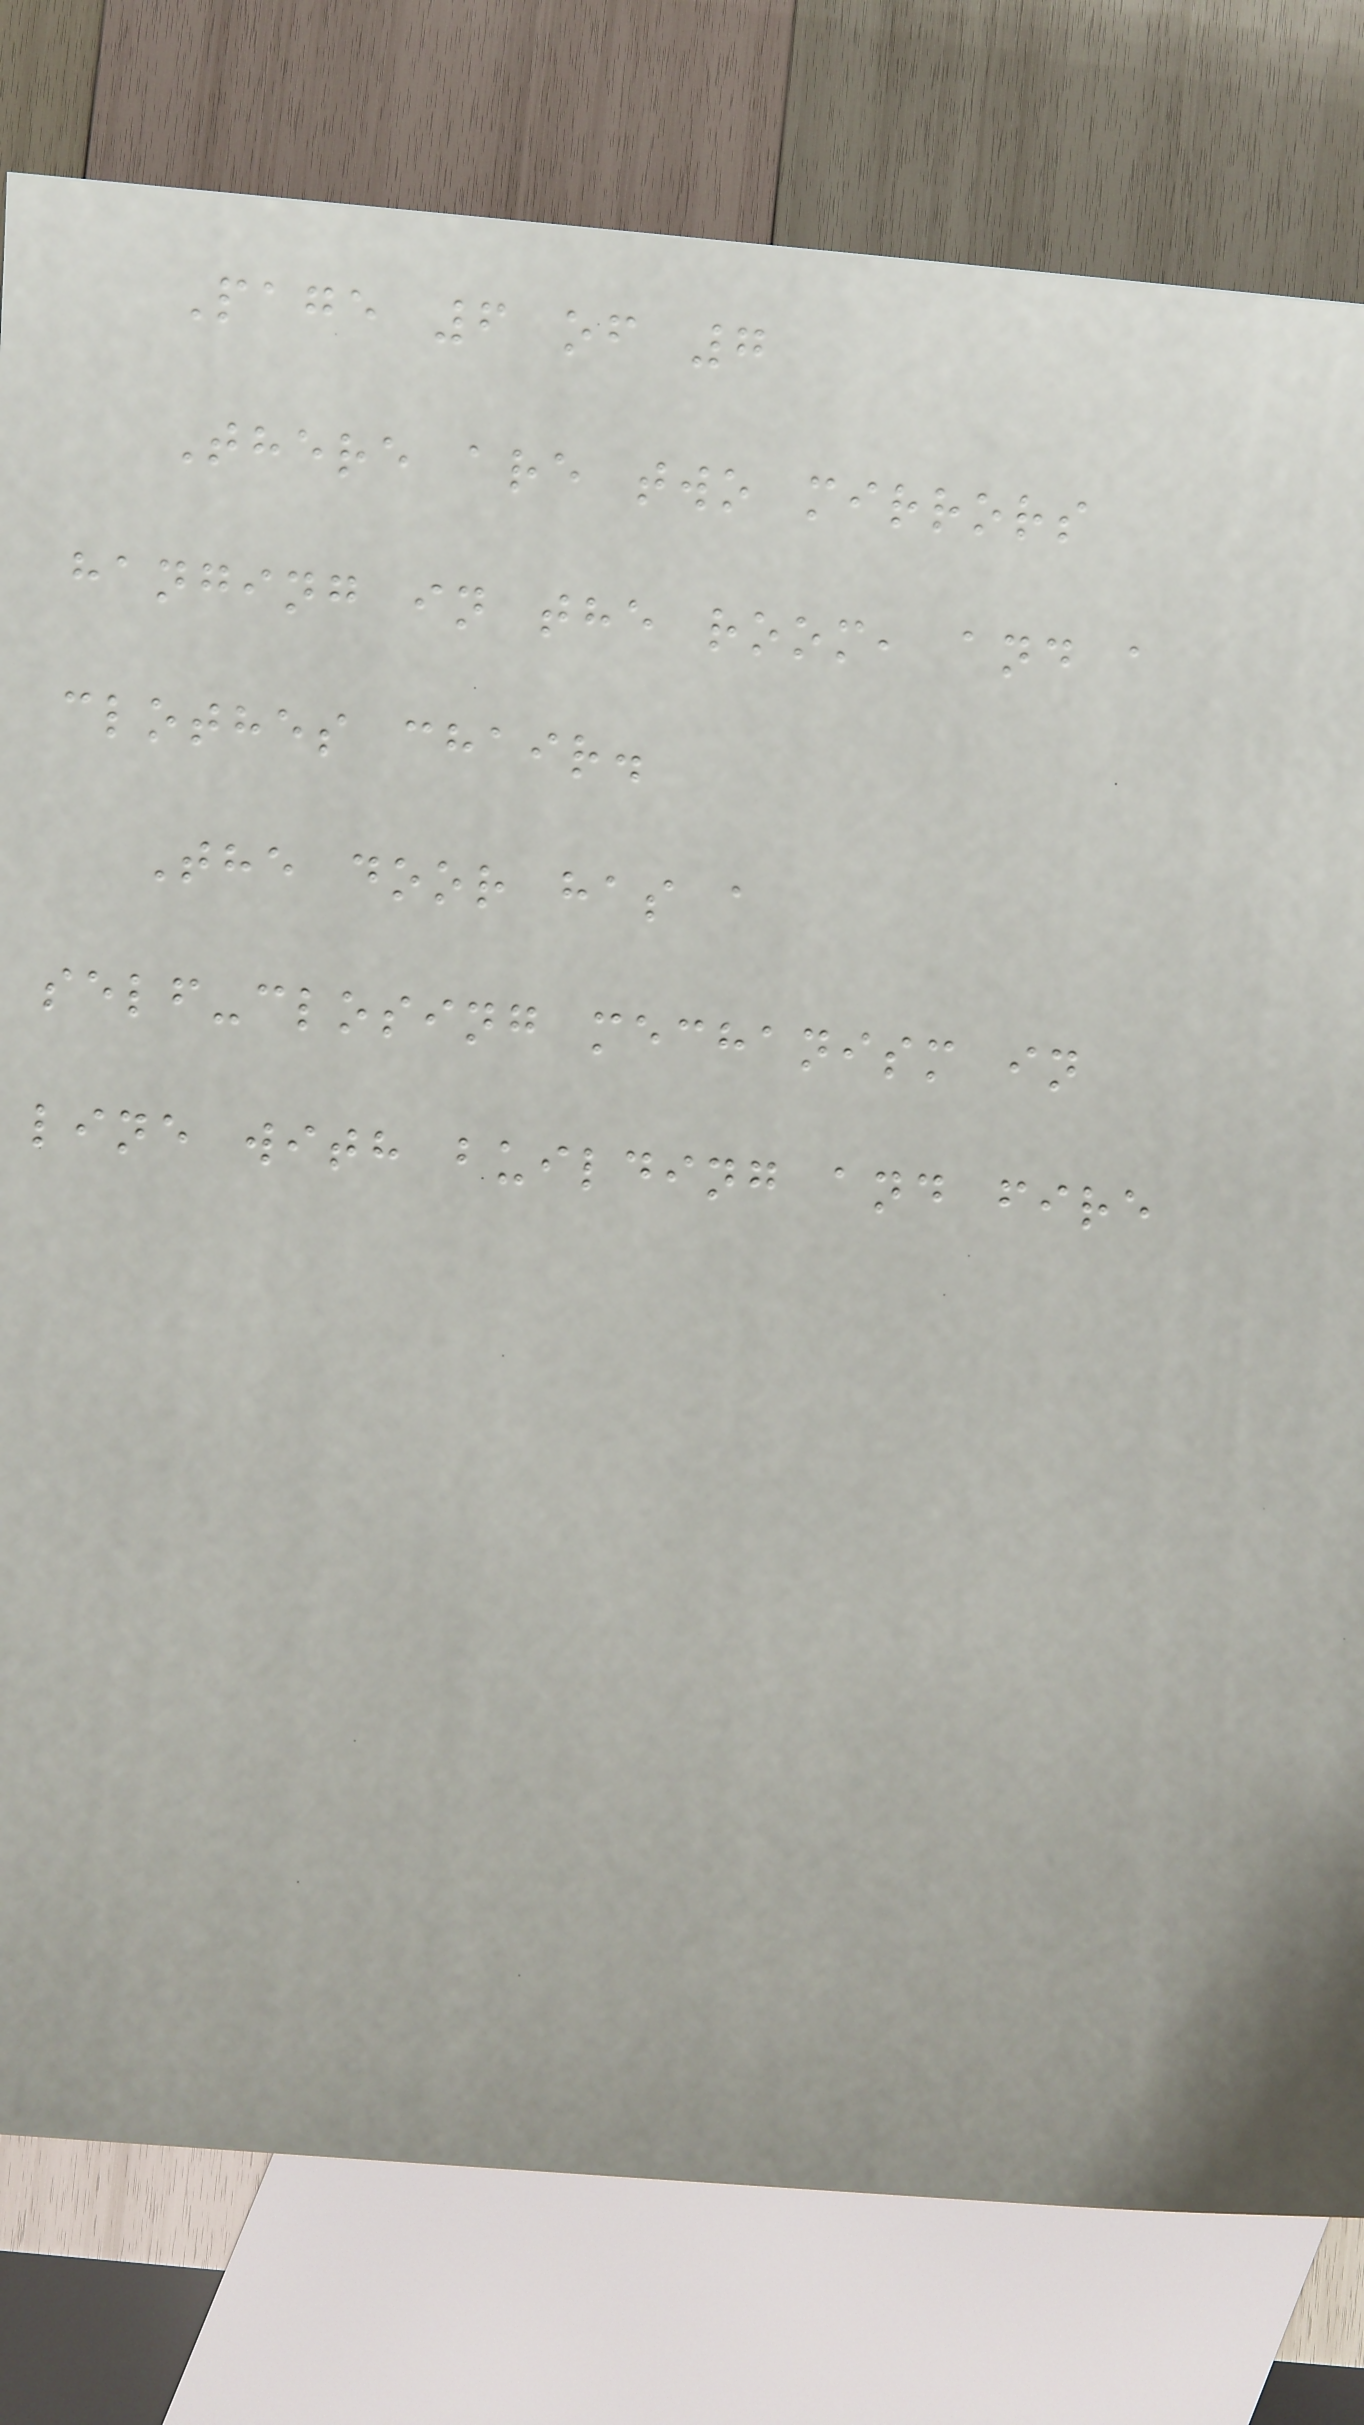Page 6 of 7
There are two mirrors
hanging in the room, and a
clothes chair.
The door has a
self-closing mechanism in
line with building and fire
